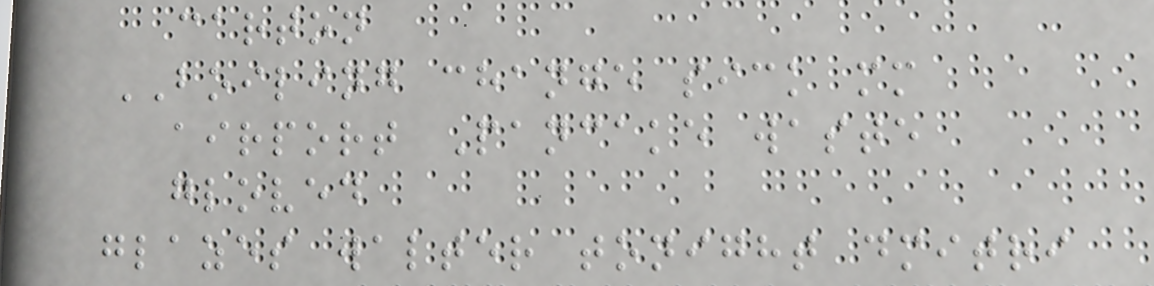carton
BOILING change sick mm
airport Pancake waste
gloved
glazes walter tonight dmitri
